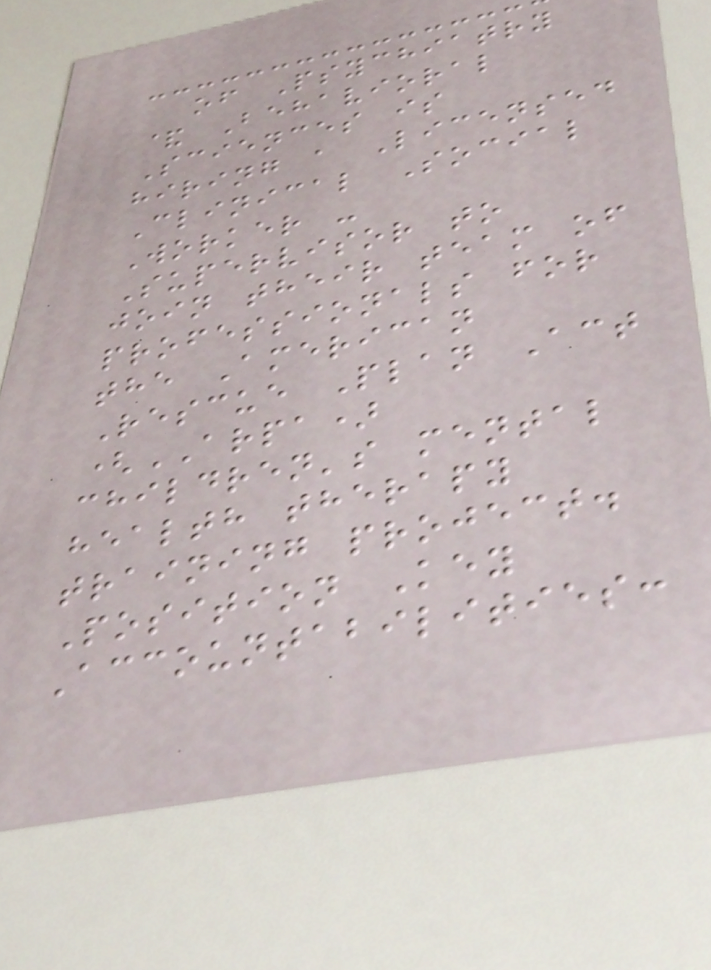of Psychiatry
& Behavioral
Sciences is
hiring a Licensed
Clinical Social
Worker -
Supervisor to
join their team of
professionals for
the American
Rescue Plan Act
(ARPA)
children's mental
health therapy
training project.
Position Key
Accountabilities:
